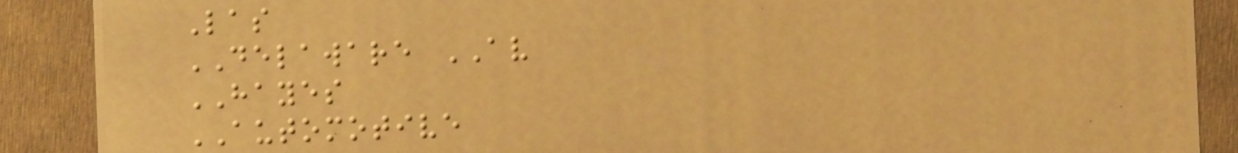Las
DELAWARE AV
HAYES
AUTOMOTIVE
